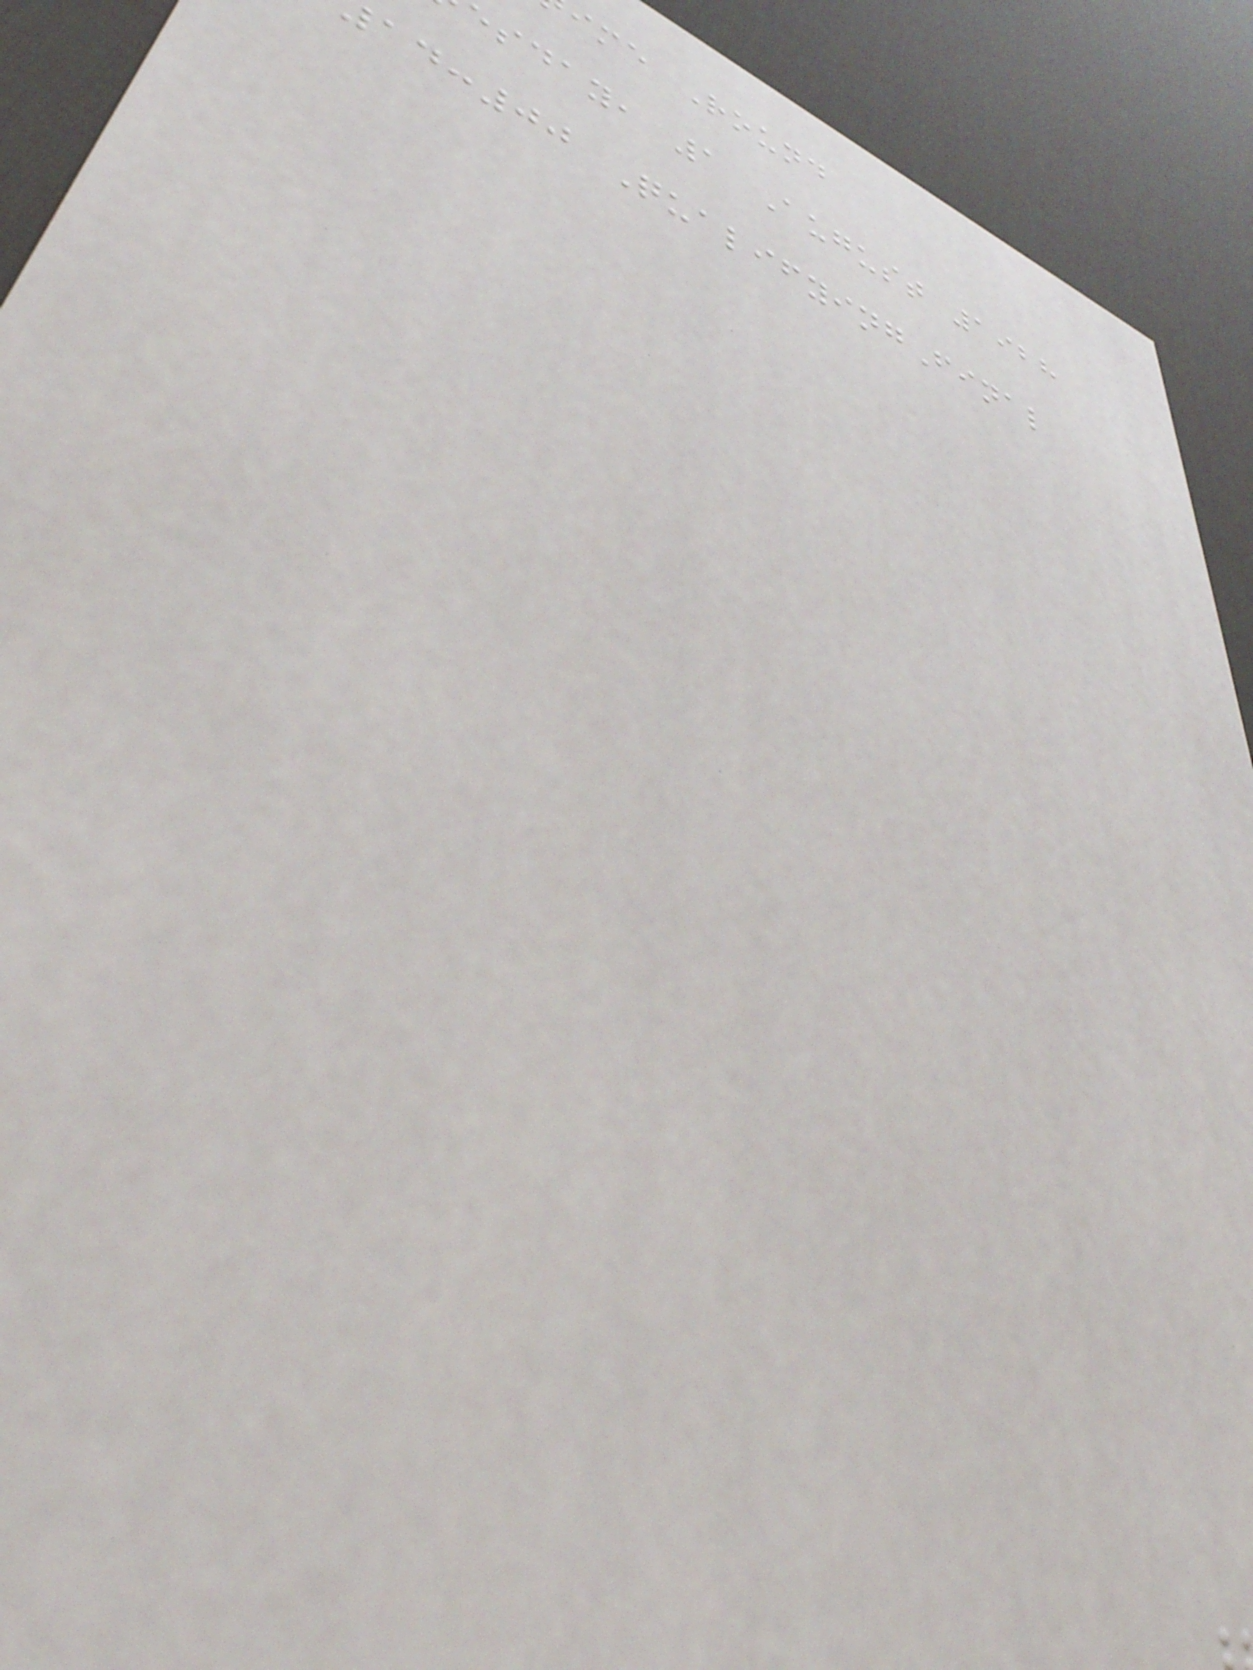ime Round
sday, 1 August 1928
:00 QualifyingFinal
